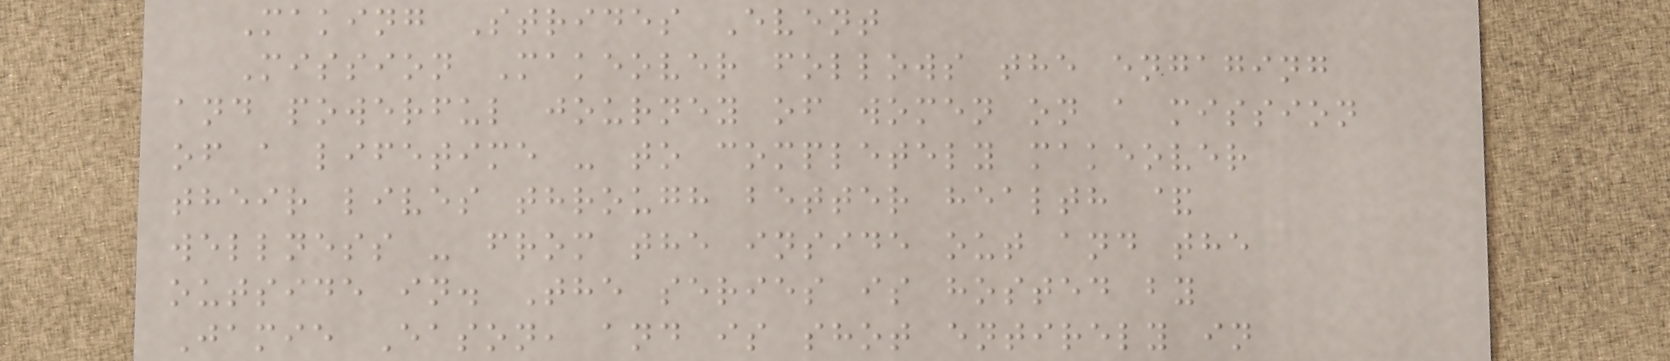Making Strides Event
Mission Makeover follows the engaging
and powerful journey of women on a mission
of a lifetime - to completely makeover
their lives through better health &
wellness - from the inside out and the
outside in. The series is hosted by
Jamie Eason, and is shot entirely in
